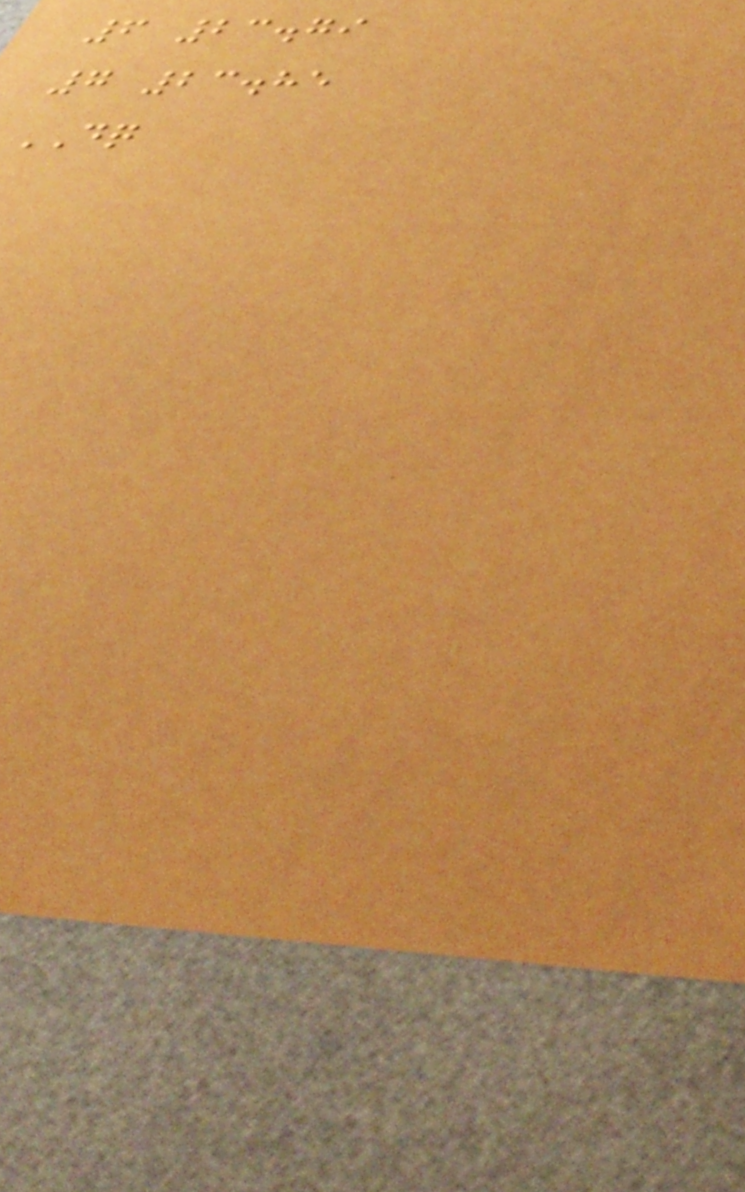6 23.79
7 23.85
DQ
